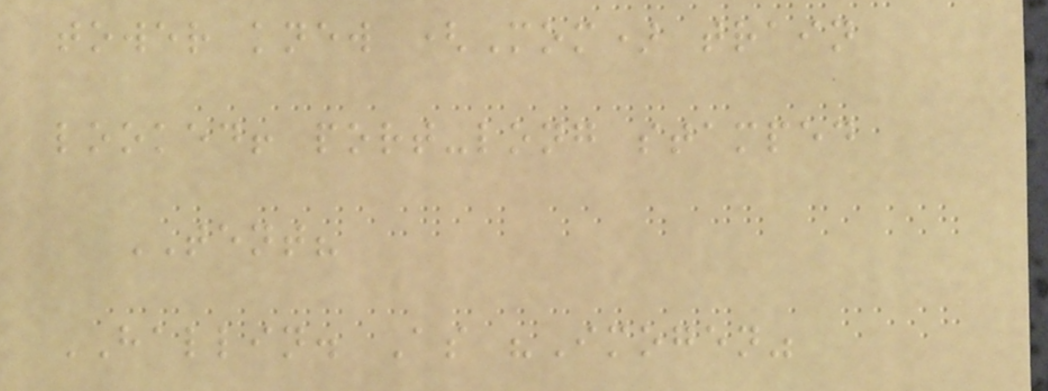tower knew (Mom) train
looked! port-long stamped
TENT?
HALLIN. As "Imogen"
